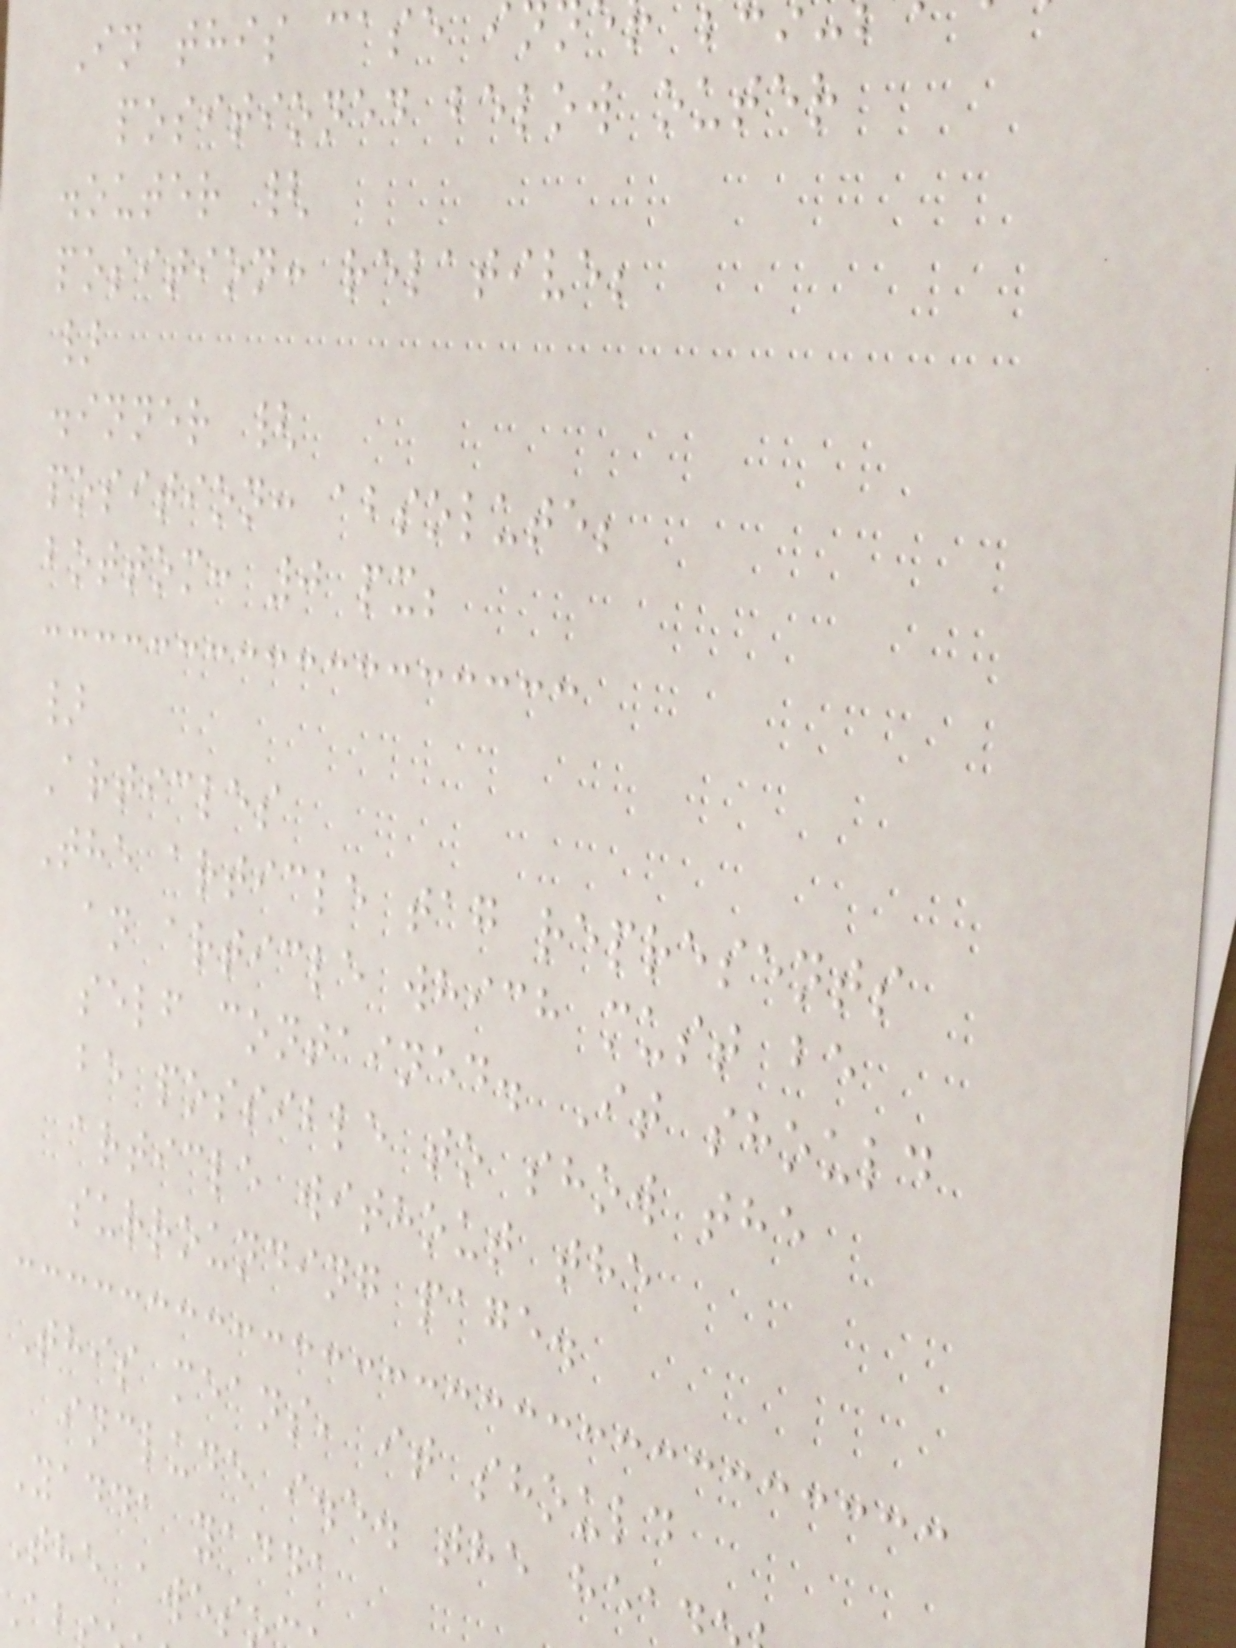In this case i
positioned below outer
.outer {
position: relative;
}
.inner {
position: absolute;
bottom: 0 px;
}
Articles
The article tag represents
an article which must be
self contained. It should
be possible to show the
article without the
surrounding page.
This means, it should
include i.e. the hea
Yadda yadda
The awes
